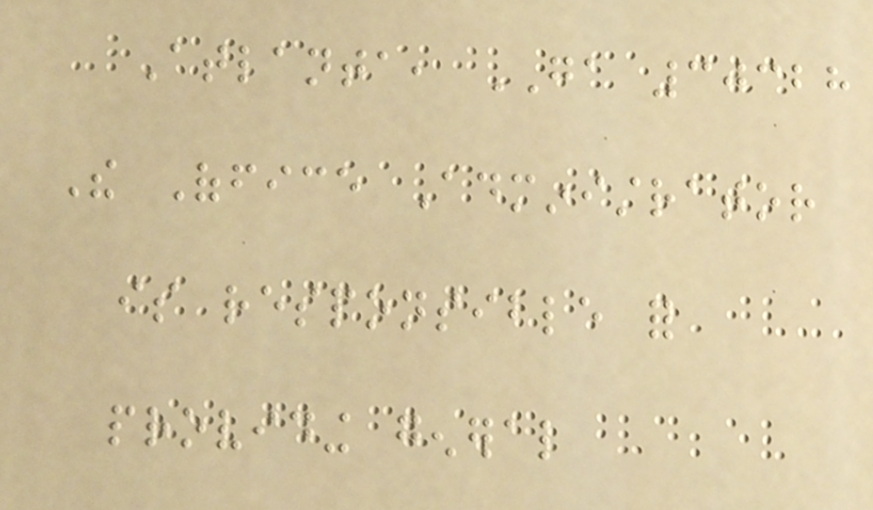Atlanta, GA 30328
The Office Administrator
is responsible for
providing general
